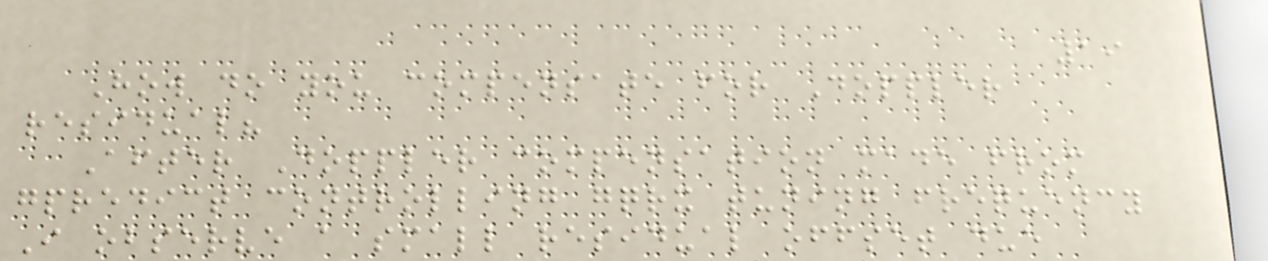19
How do you compensate for Doppler
residual?
After Doppler compensation made from
gpredict controlling gqrx tuning frequency
I observe a small residual offset due
